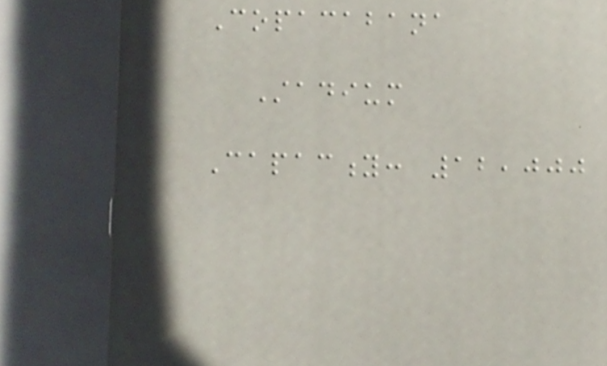Copacabana
Stadium
Capacity: 12,000
